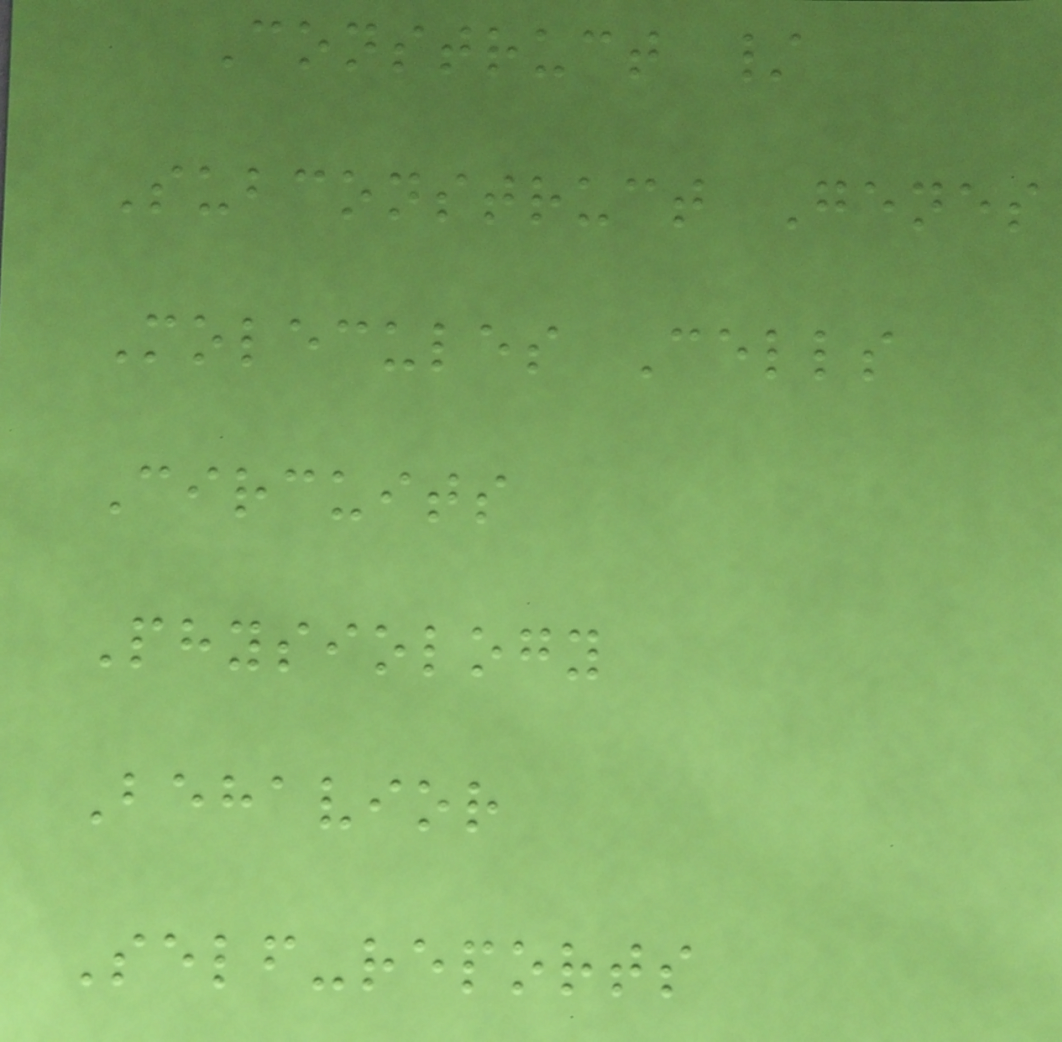Construct /
Subconstruct Genes
Molecules Cells
Circuits
Physiology
Behavior
Self-reports
